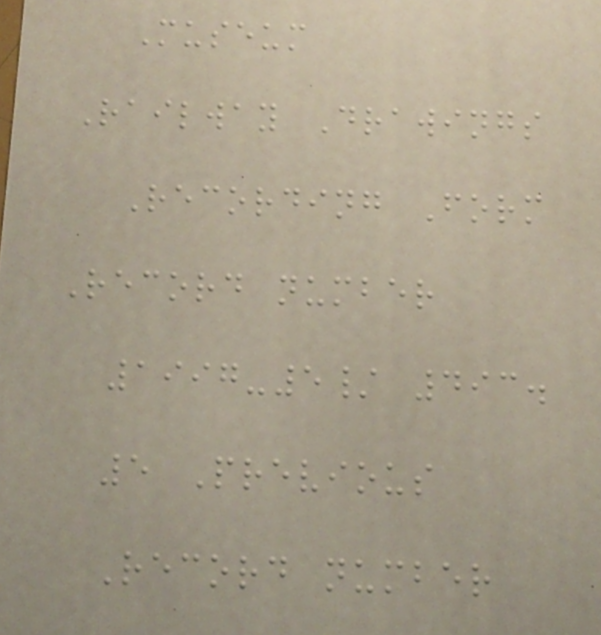Museum
Railway Drawings
Recording Form
Record number
1997-5/ 493.
5 Previous
Record number
